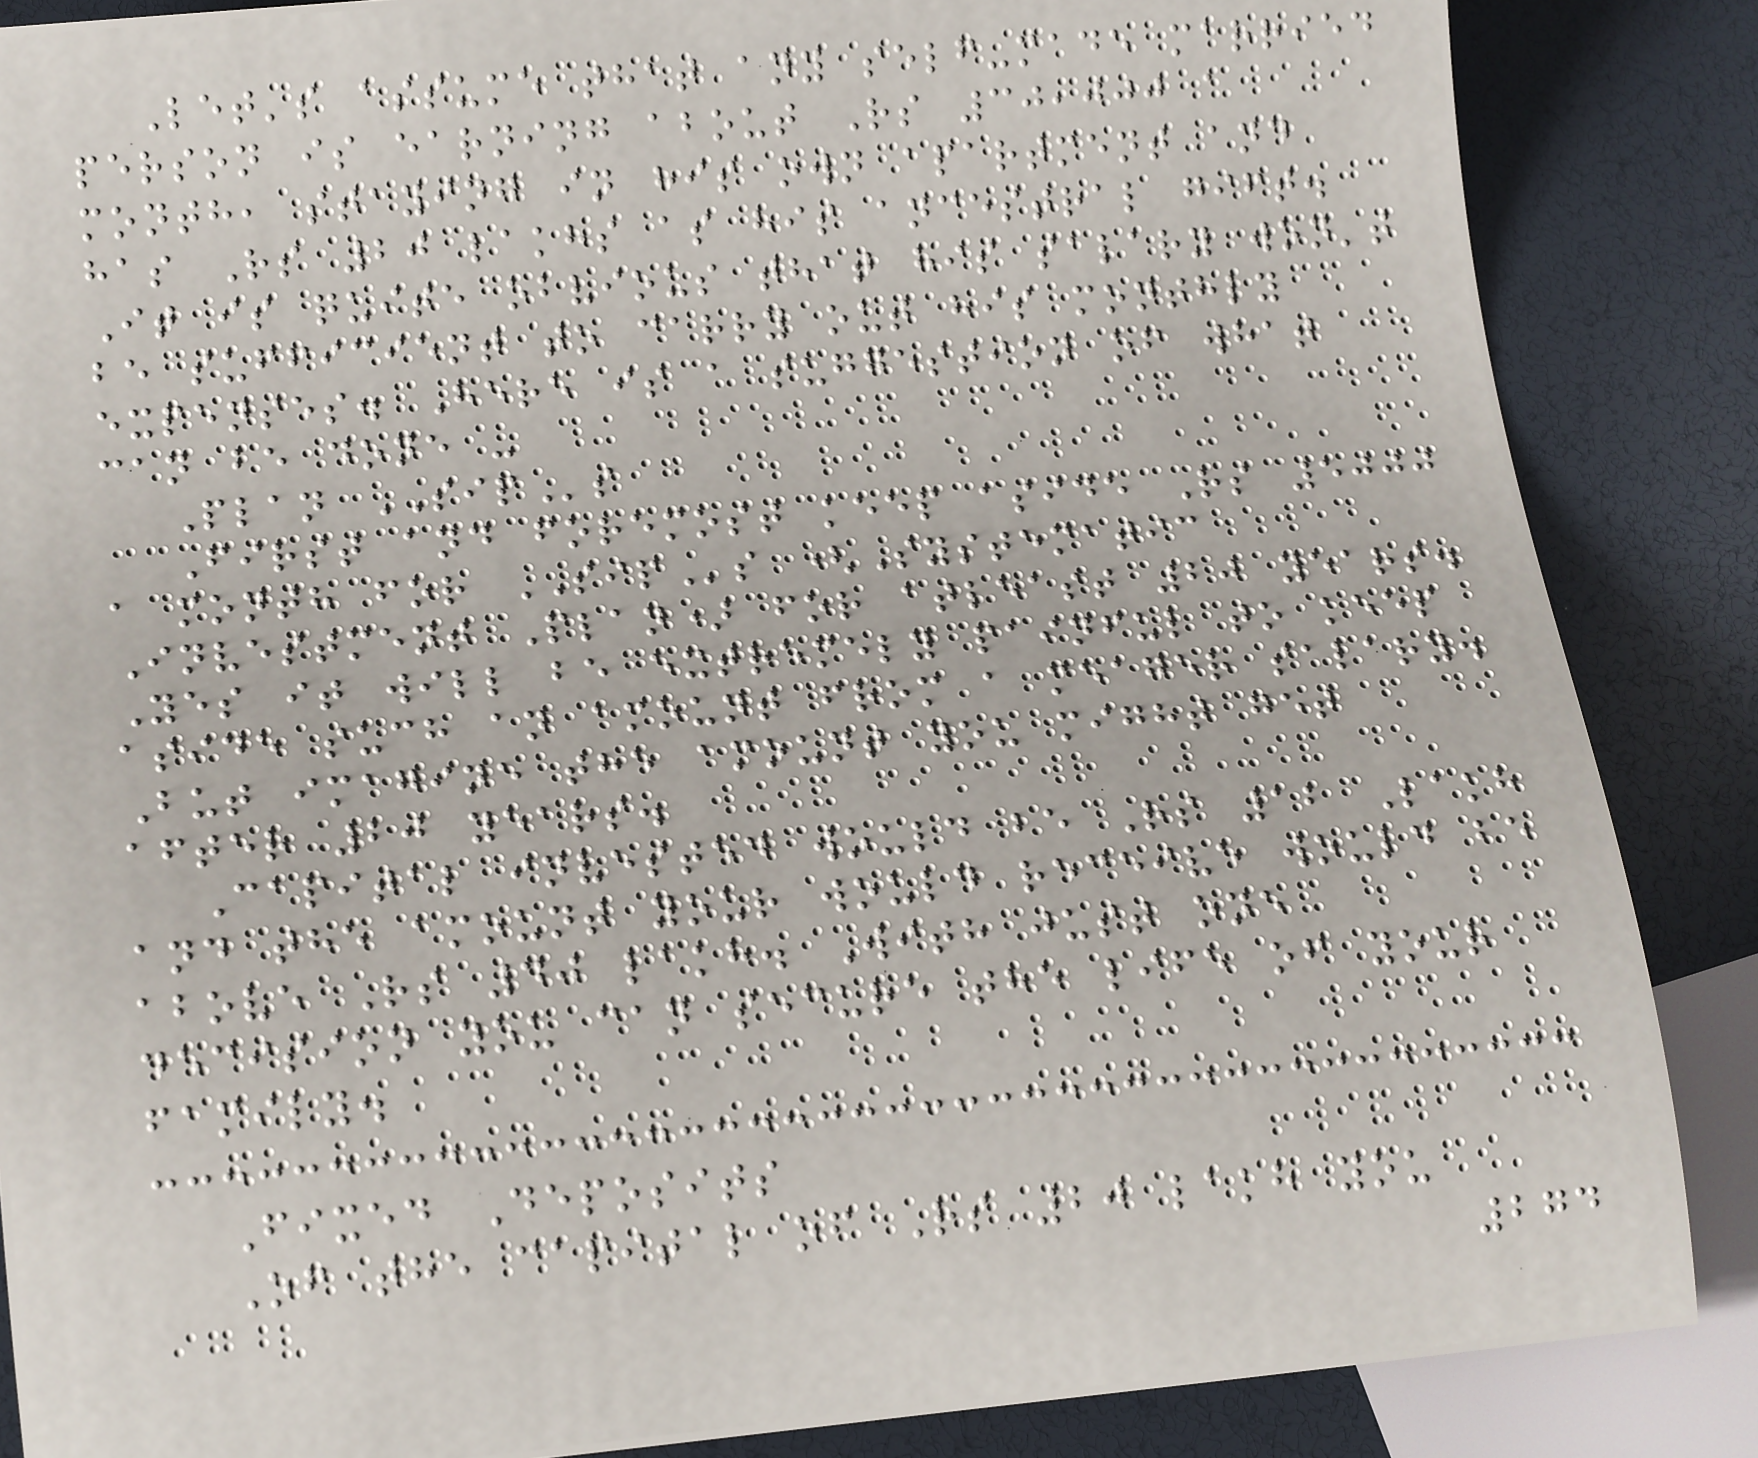Let's assume that any self-made married
person is earning about Rs 30,000 a
month, staying in his own apartment and
has Rs 20 lakhs as his ancestral gift.
It is quite obvious that his salary won't
be sufficient to carry out his monthly
expenses. Here is a suggestion of what
can be done -
Plan SIPs
First and foremost keep aside Rs 5000
a month for SIPs (Systematic
Investment Plan) for atleast 20 years.
Yes it will be extremely painful to keep
aside such an amount from a meager salary.
But imagine the amount you might get
after 20 years.
Capital invested would be Rs 12 Lakh
and the amount your would receive would be
above Rs 40 lakh. With just one
decision you can secure the life of your
family.
Fixed Deposits
Of the capital of Rs 20 lakh you
274
